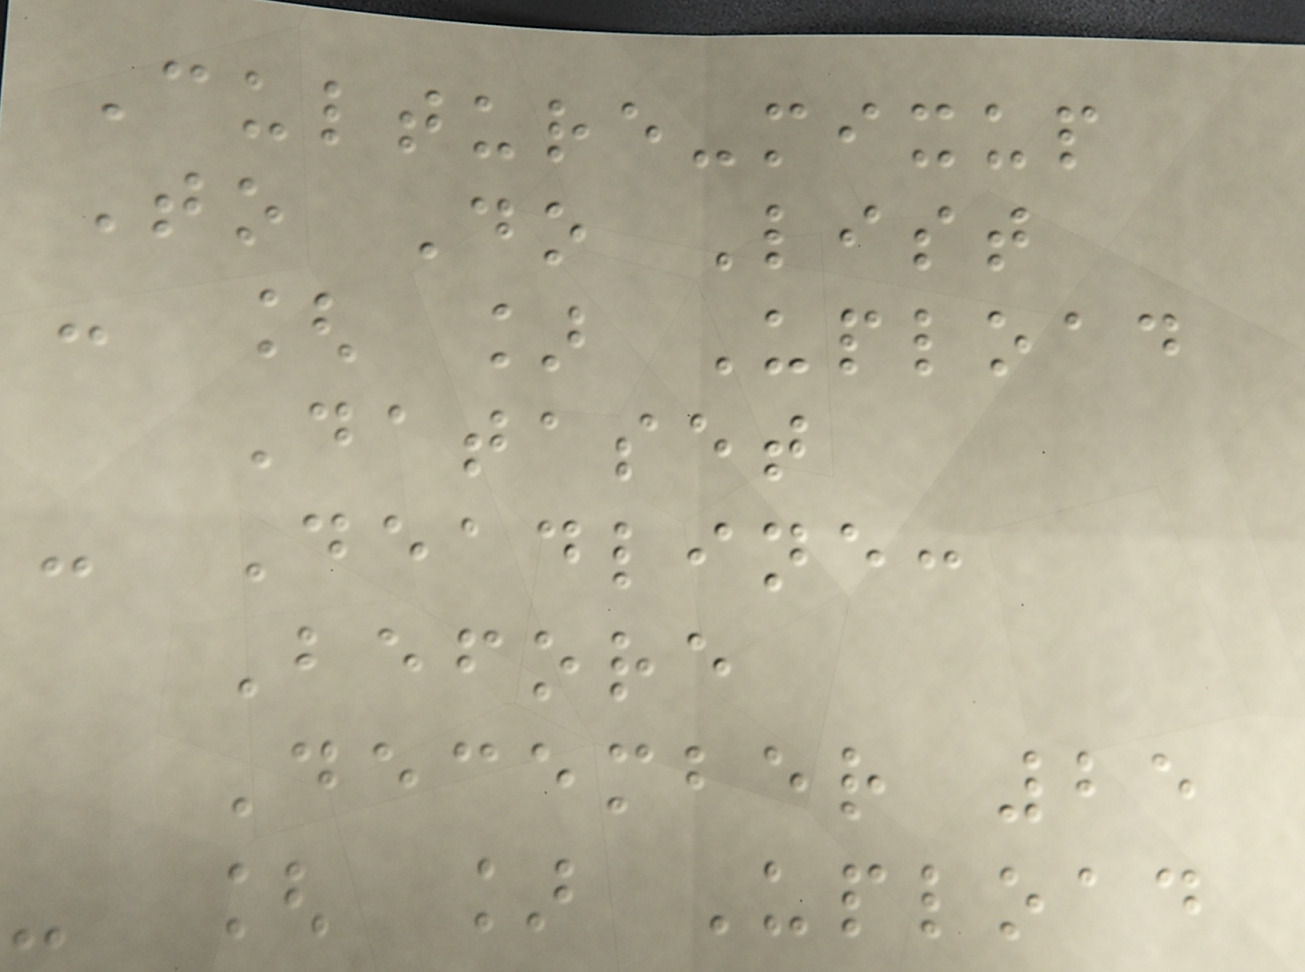Culture-mixup
To Do List
- [ ] Upload
Dataset
- Deadline:
Before
December 25
- [ ] Upload
